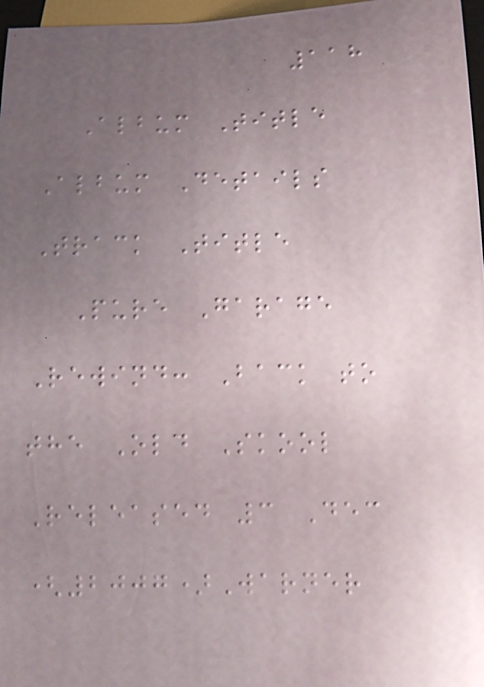118
Album Title
Album Details
Track Title
Pure Garage
Rewind: Back to
the Old Skool
Released 3 Dec
(2007)Warner
